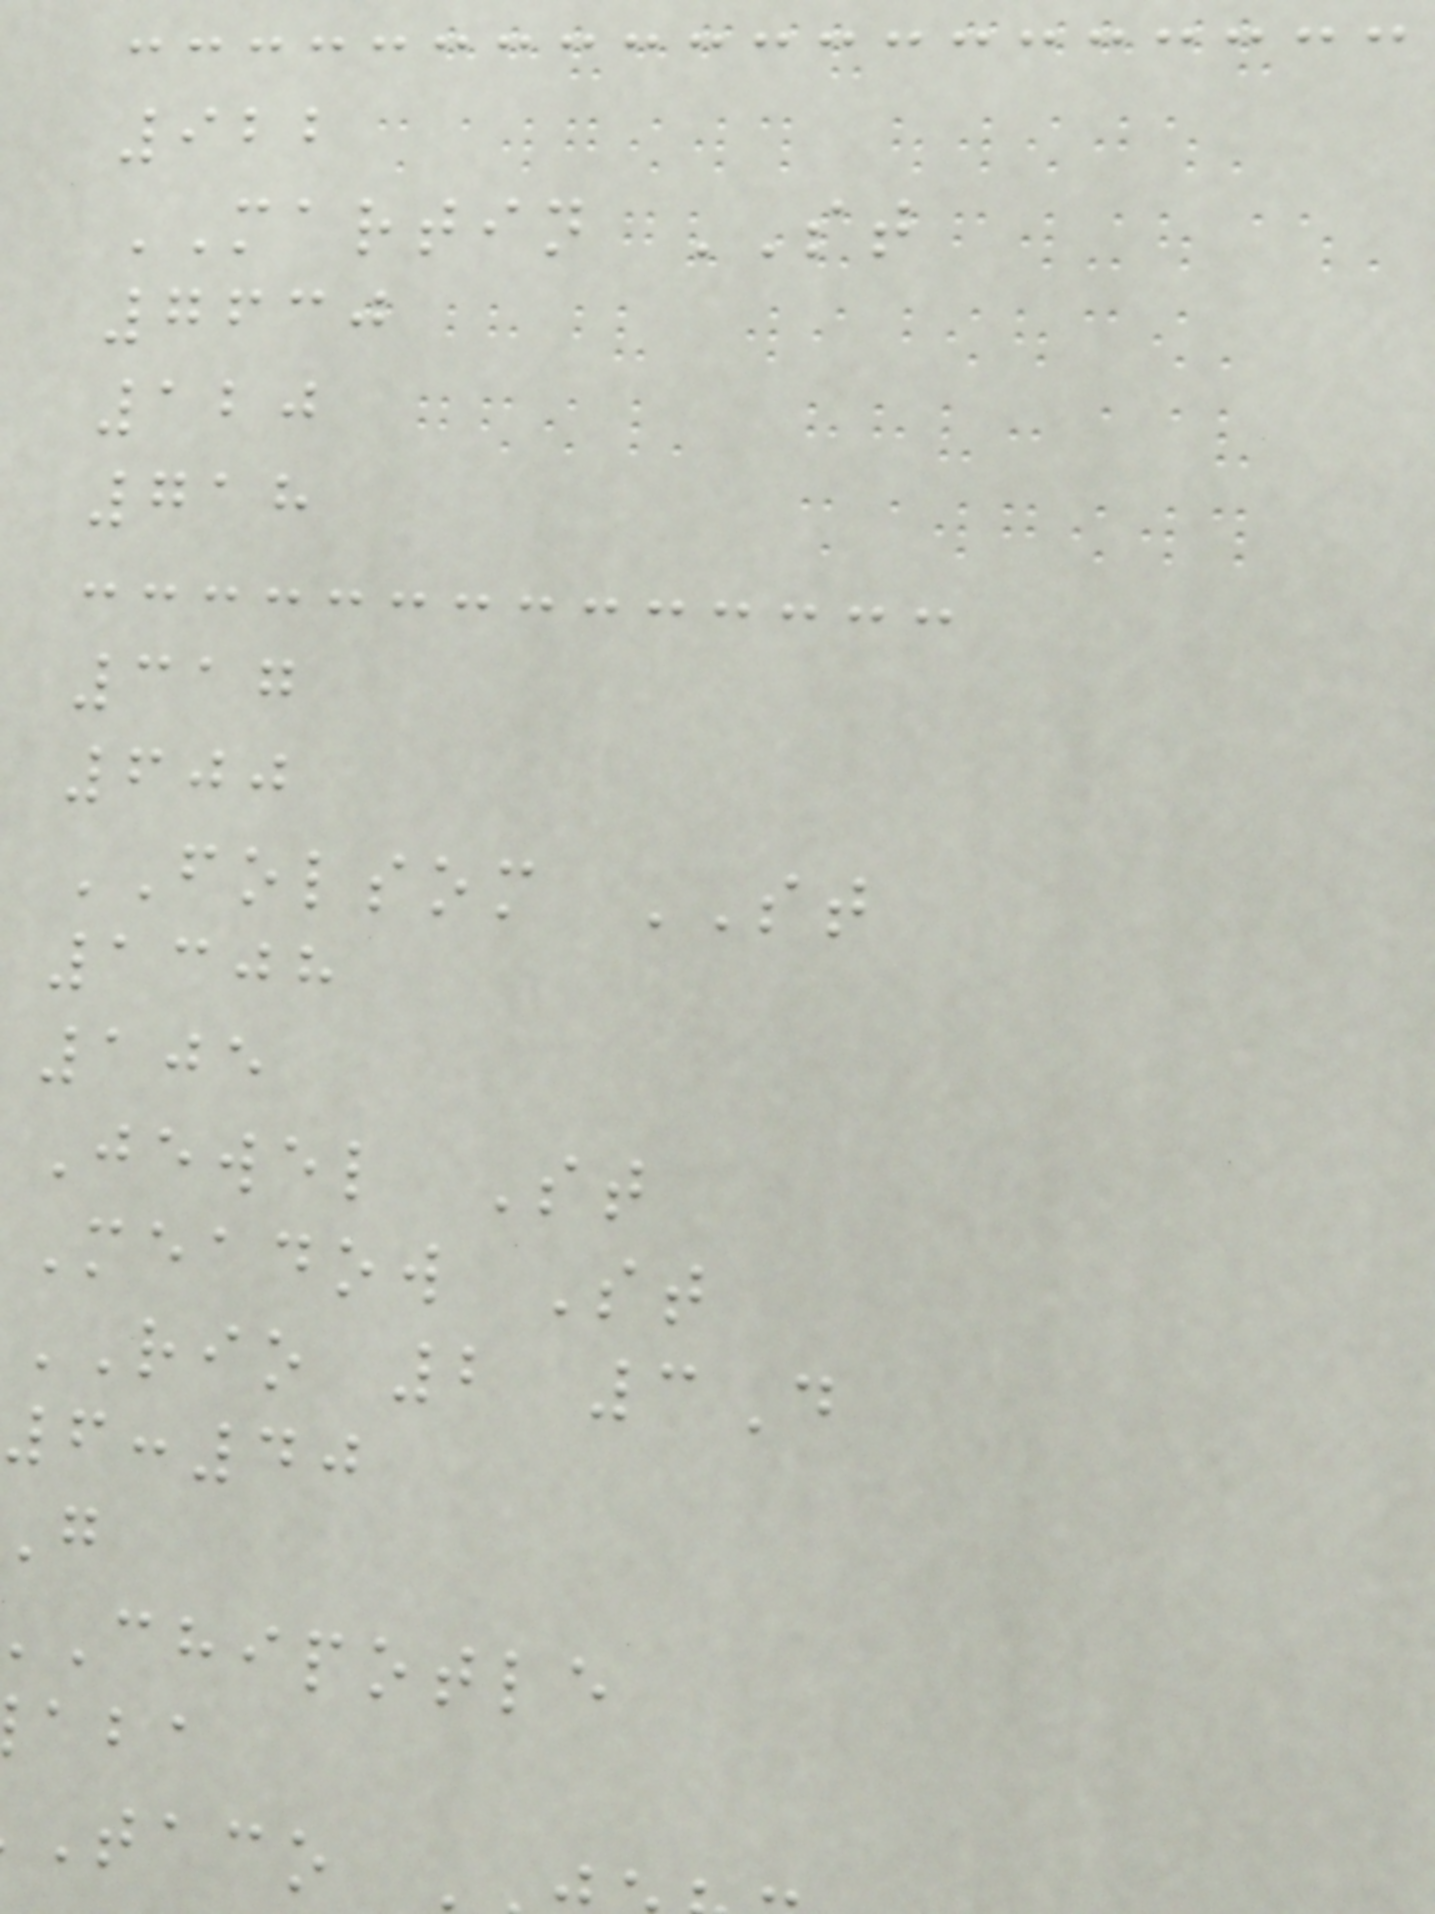922
MARTIN ST
7630
120
718
317
600
FOLSOM ST
1308
105
Jewel St
Meadow St
RIO 2 3D
6:40
chipotle
taco
